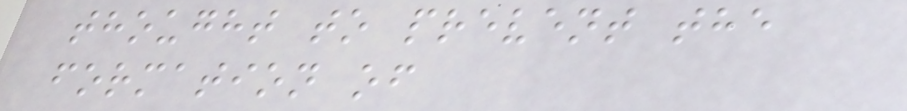thought to prevent the
formation of
